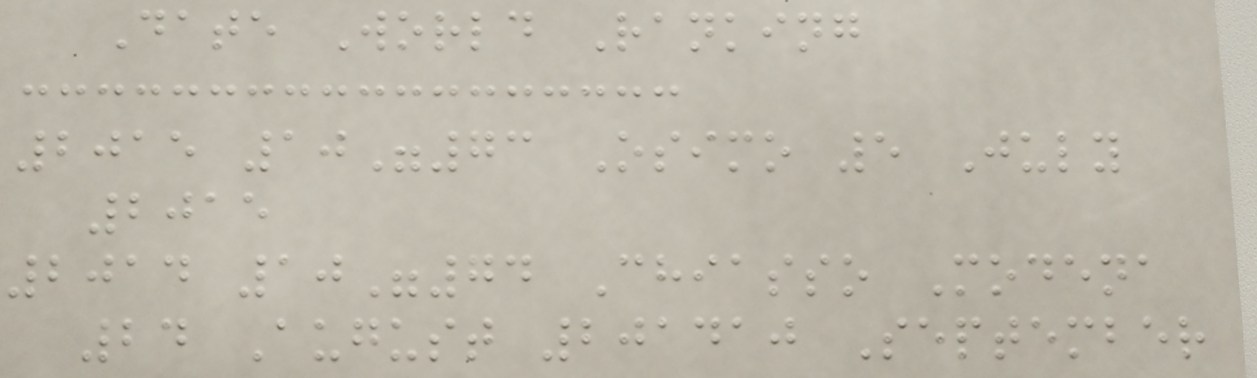Date World Ranking
2015 10"73 Osimo 5 July
2015
2014 10"74 Chiasso Modena
24 August 201410 September
